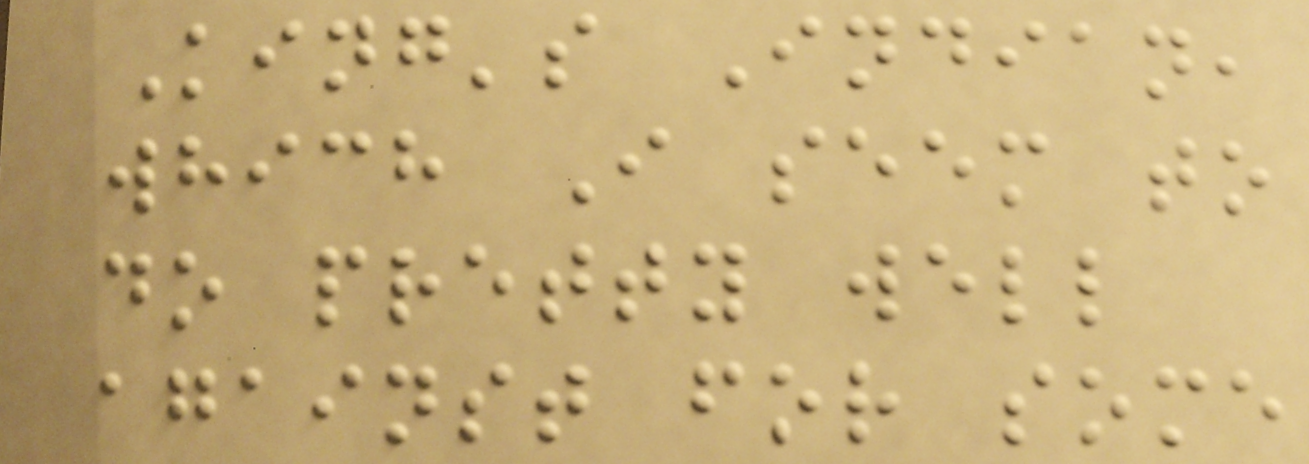King's Indian,
which I seem to
do pretty well
against for some
